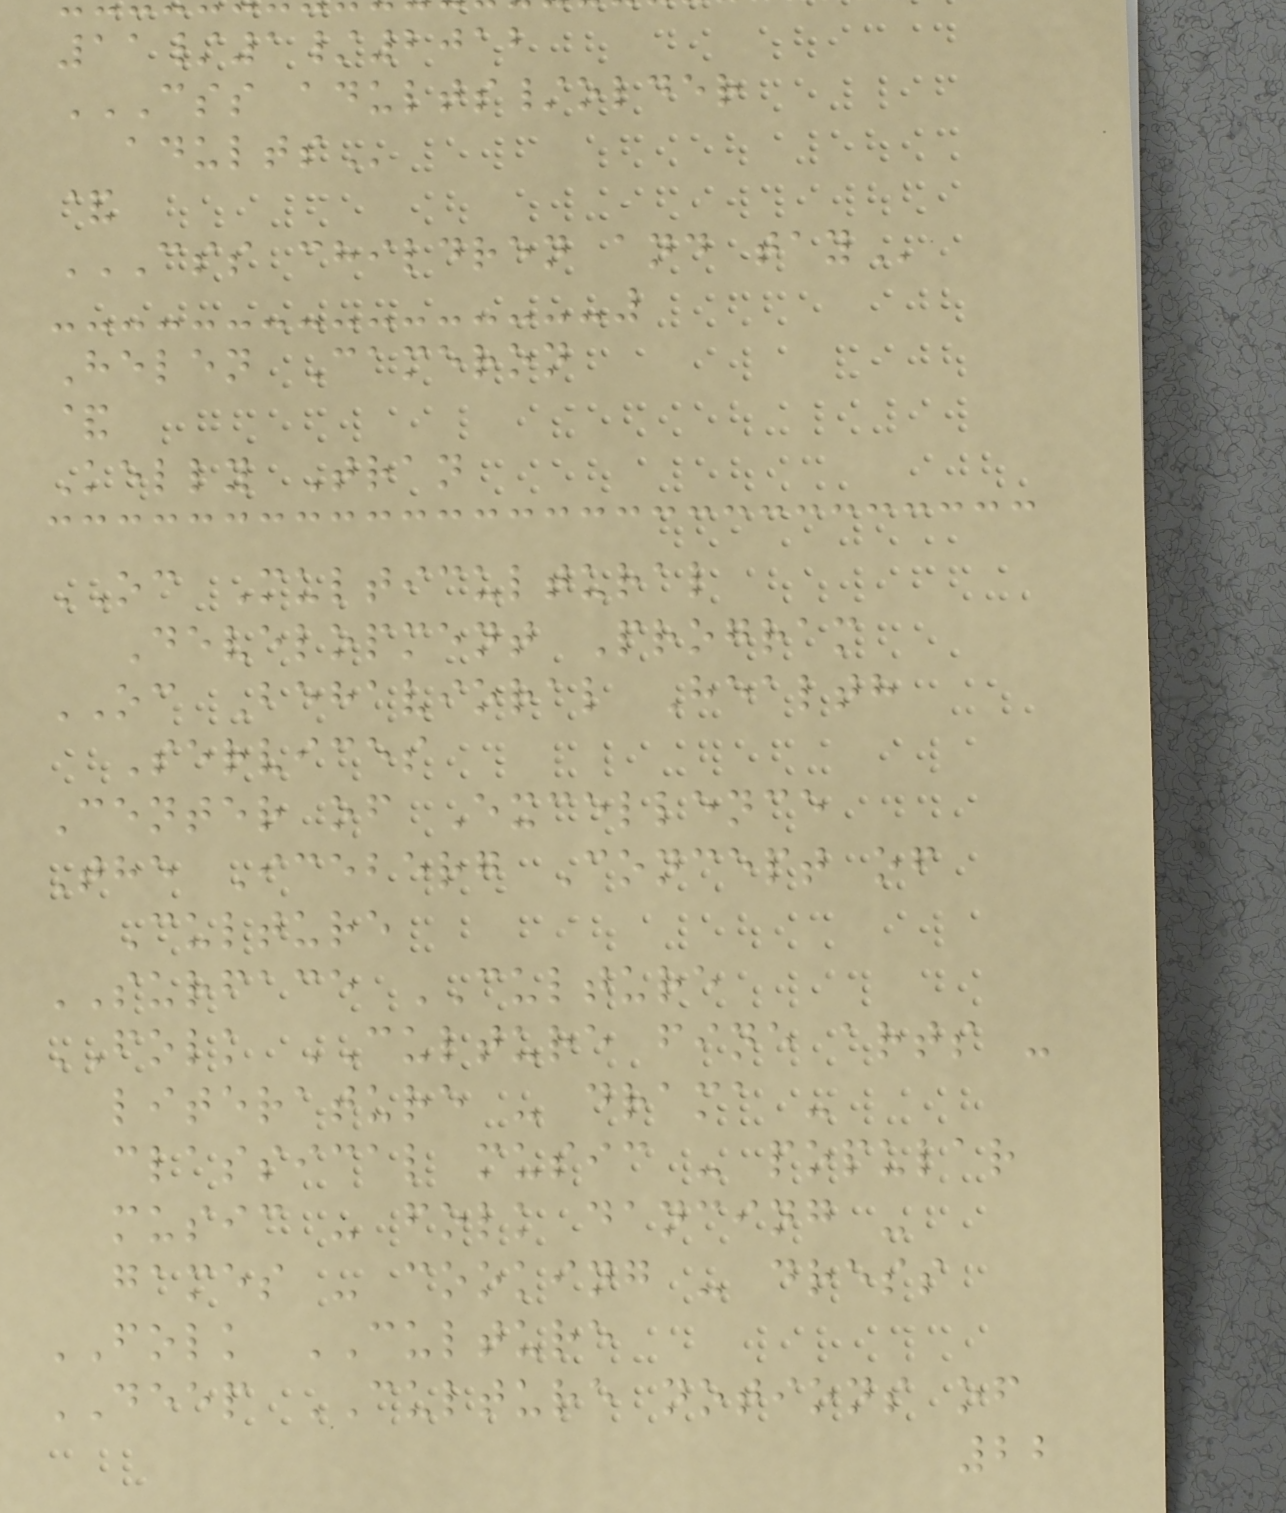11/1/2012
CSS ADULTS/OLDER
ADULTS
&
CSS CHILDREN AND TAY
Helen Cameron
&
Kelly Tran
OC Multicultural
Development Program
OC Behavioral Health
Services
Center of Excellence
The Iceberg Concept of
Culture
SURFACE CULTURE
FOLK CULTURE fine arts -
literature - drama -
classical music - popular
music - folk dancing -
games - cooking - dress
FOLK CULTURE
DEEP CULTURE notions of
22
